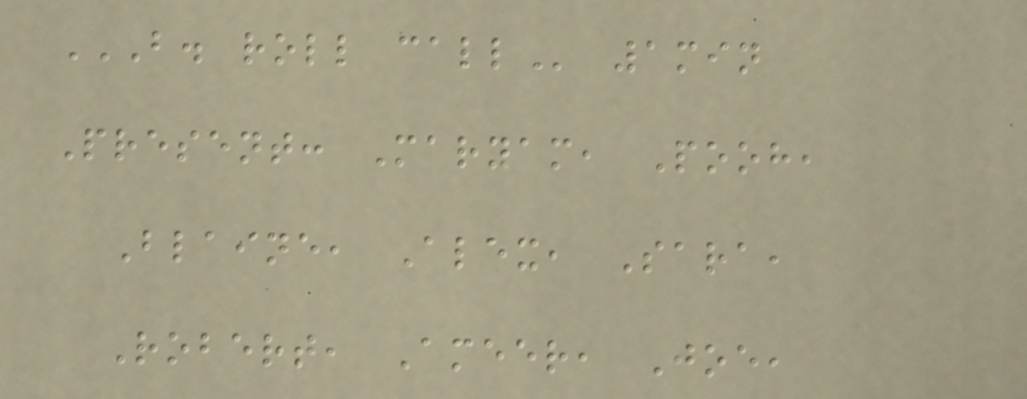B. ROLL CALL 1min
Present: Maryam, Pooh,
Blaine, Alex, Sara,
Robert, Ameer, Joe,
